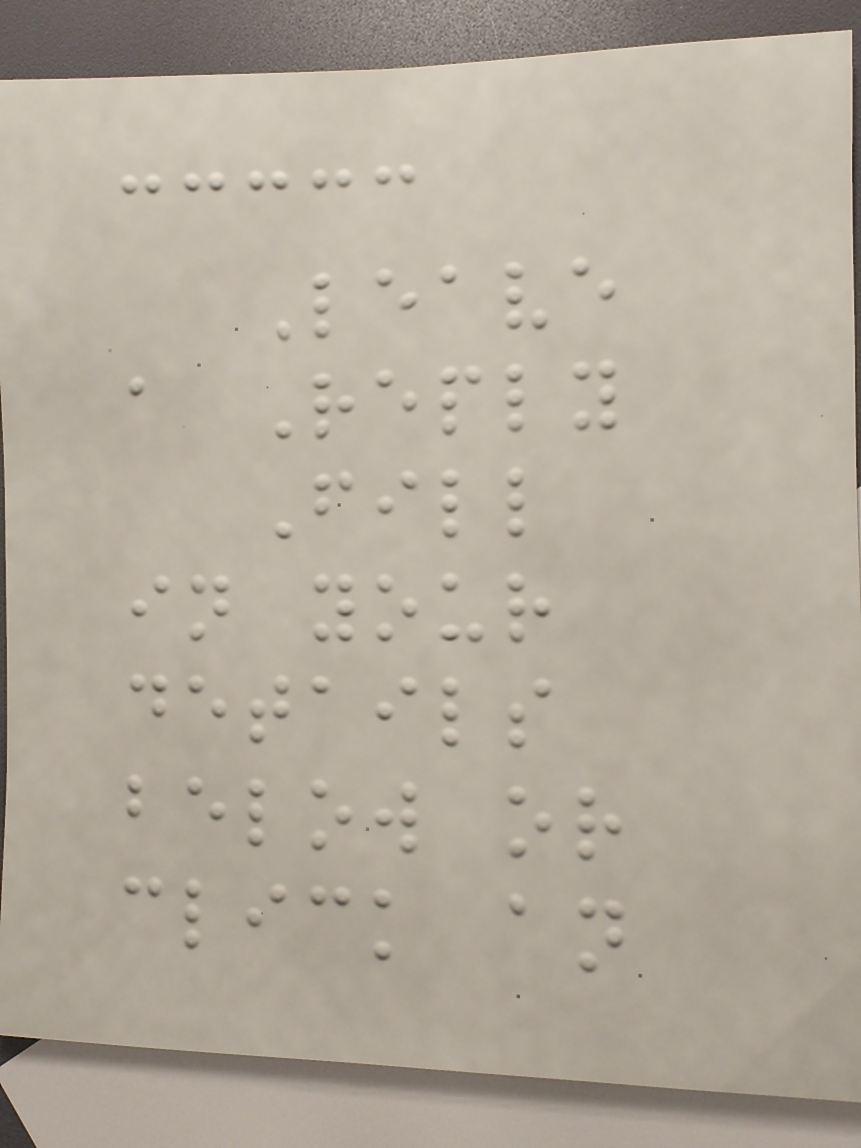Leave
a Reply
Fill
in your
details
below or
click an
